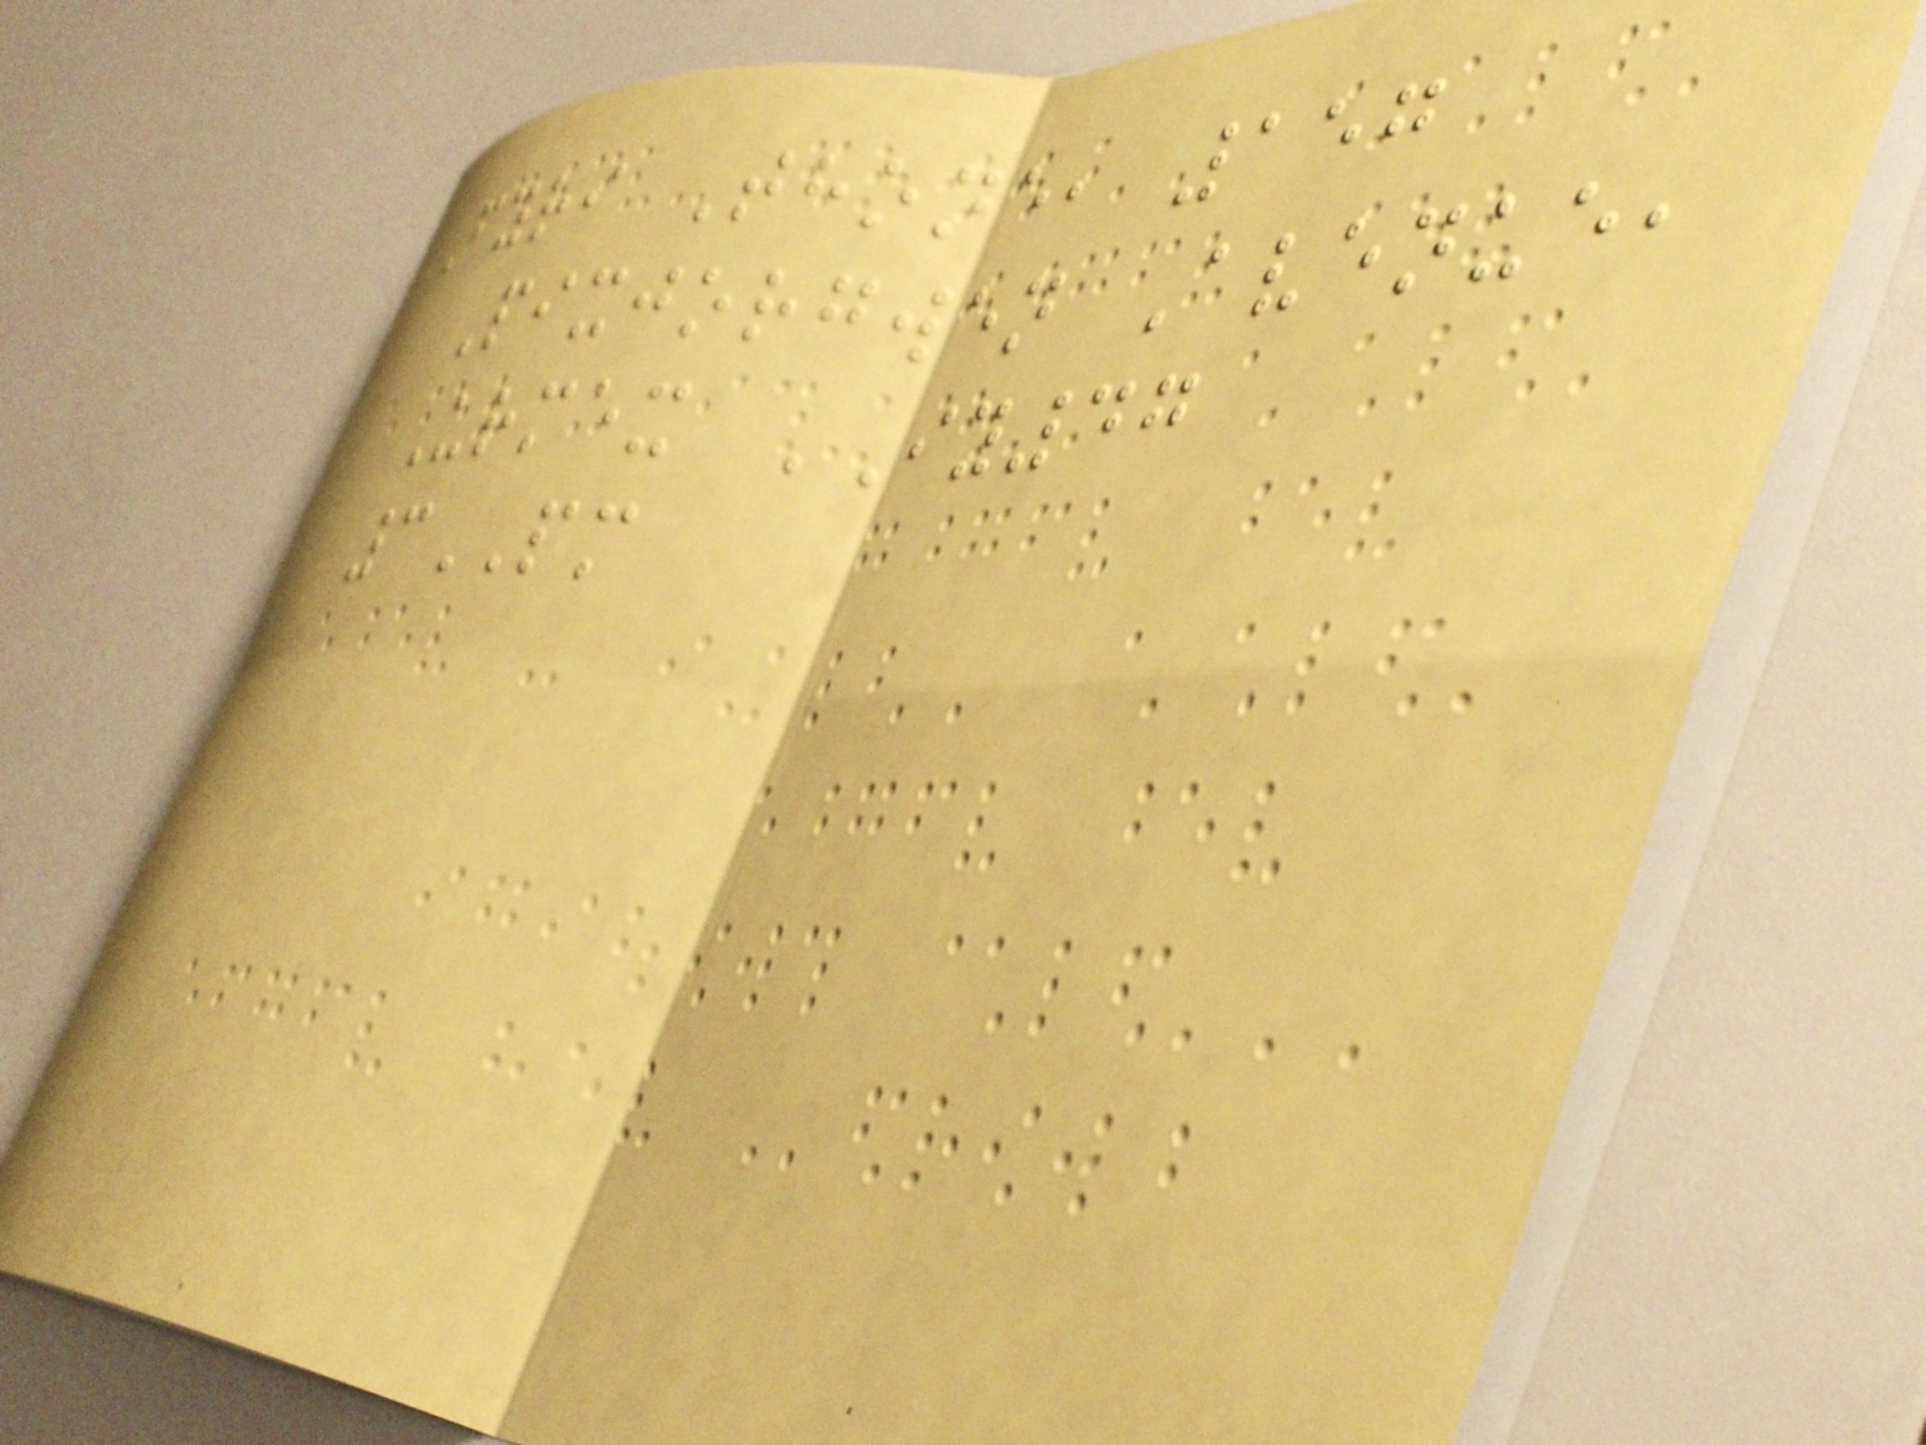Fyri Thone, 157
Pixjorgwen Avenue,
Urmex IY47
3PM
